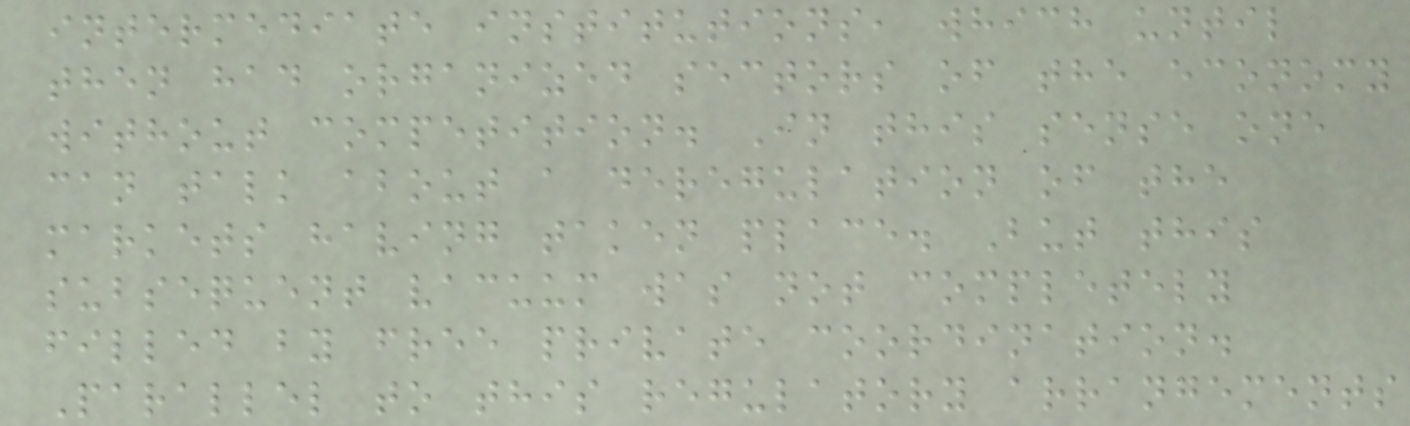intermediate institutions, which until
then had organized sectors of the economy
without competition. In this sense one
can talk about a deregulation of the
markets having taken place. But this
subsequent vacuum was not completely
filled by free private coordination.
Parallel to this regulatory arrangements
